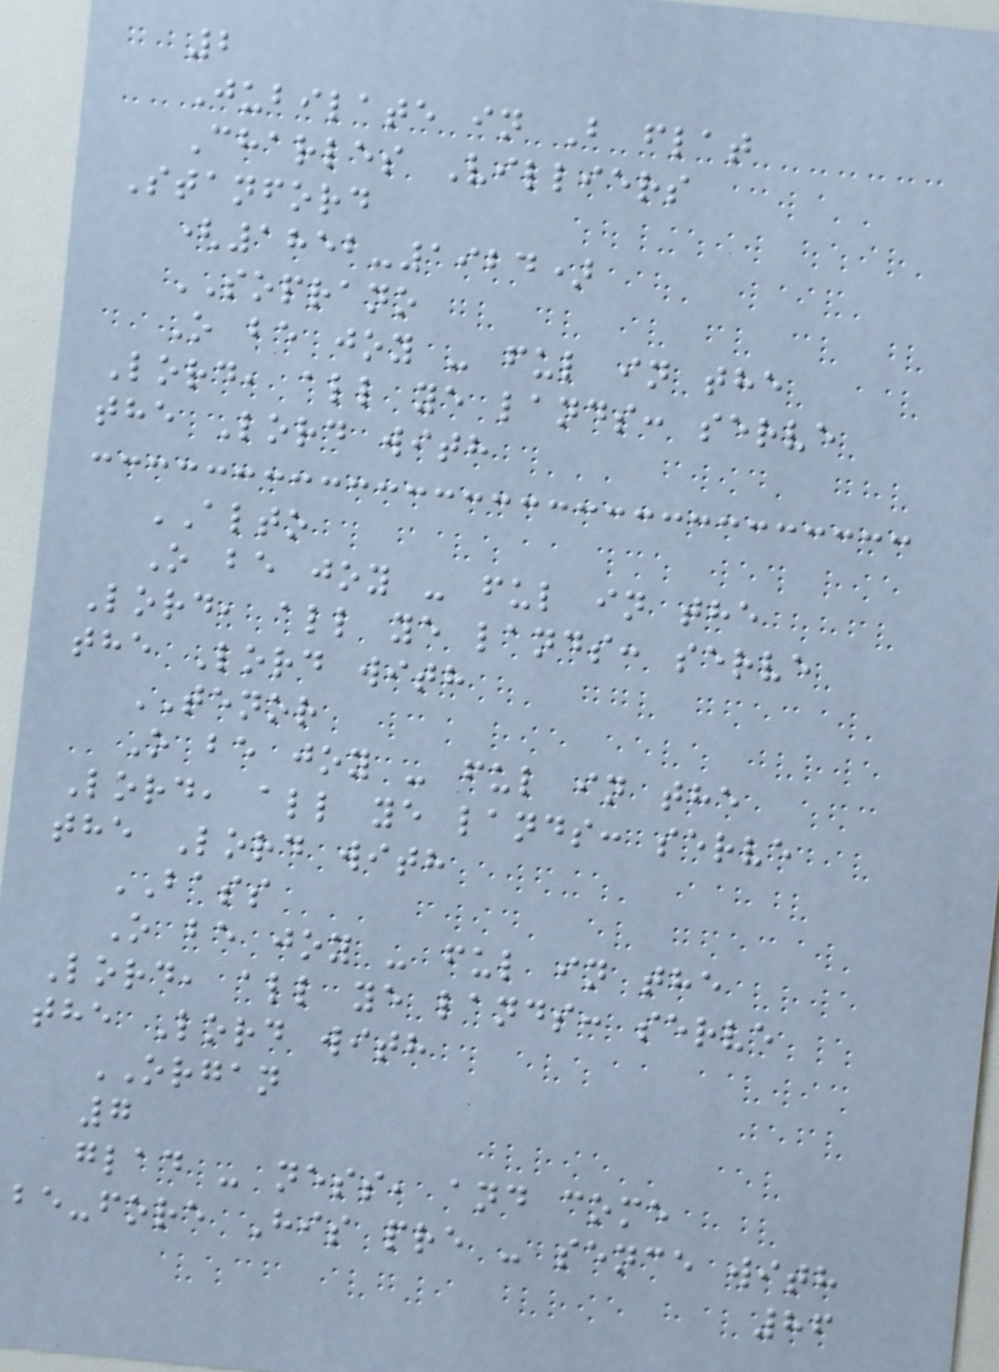2
Jubilate in B flat
Charles Villiers
Stanford
(1852-1924)
SOPRANO
O be joy - ful in the
Lord, all ye lands: serve
the Lord with
ALTO
O be joy - ful in the
Lord, all ye lands: serve
the Lord with
TENOR
O be joy - ful in the
Lord, all ye lands: serve
the Lord with
BASS
O be joy - ful in the
Lord, all ye lands: serve
the Lord with
ORGAN
7
glad - ness, and come
be-fore His pre - sence with
86
